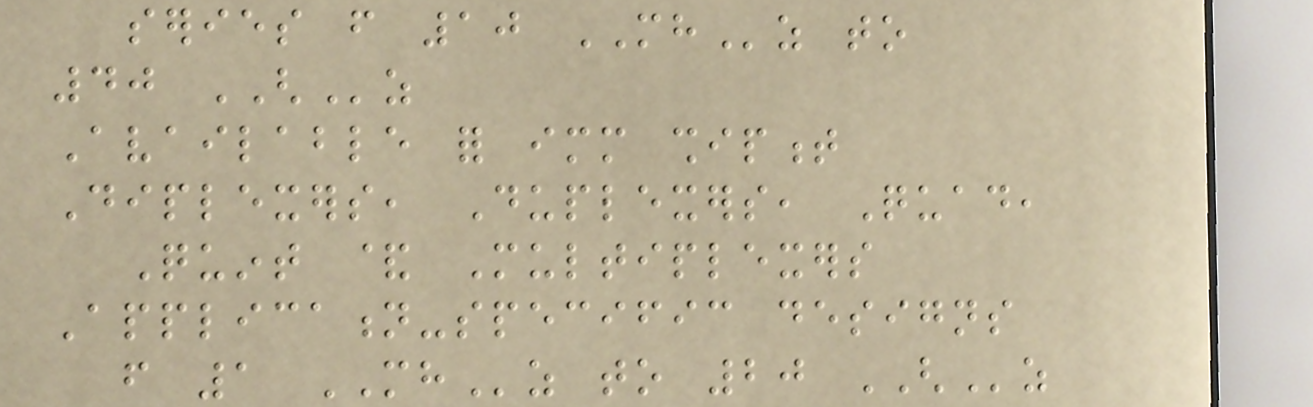series from 10 MHz to
40 GHz
Available for immediate shipment
Diplexers, Duplexers, Quad,
Quint & Multiplexers
Application-specific designs
from 1 MHz to 20 GHz
